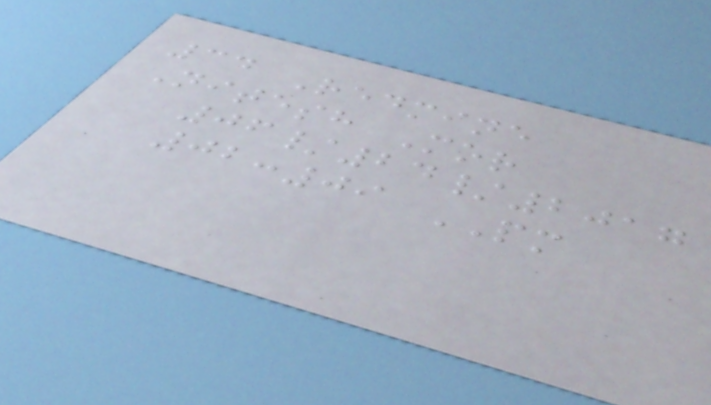34 Redmine
Nitesh Mor
06/24/2017
02:09 PM
